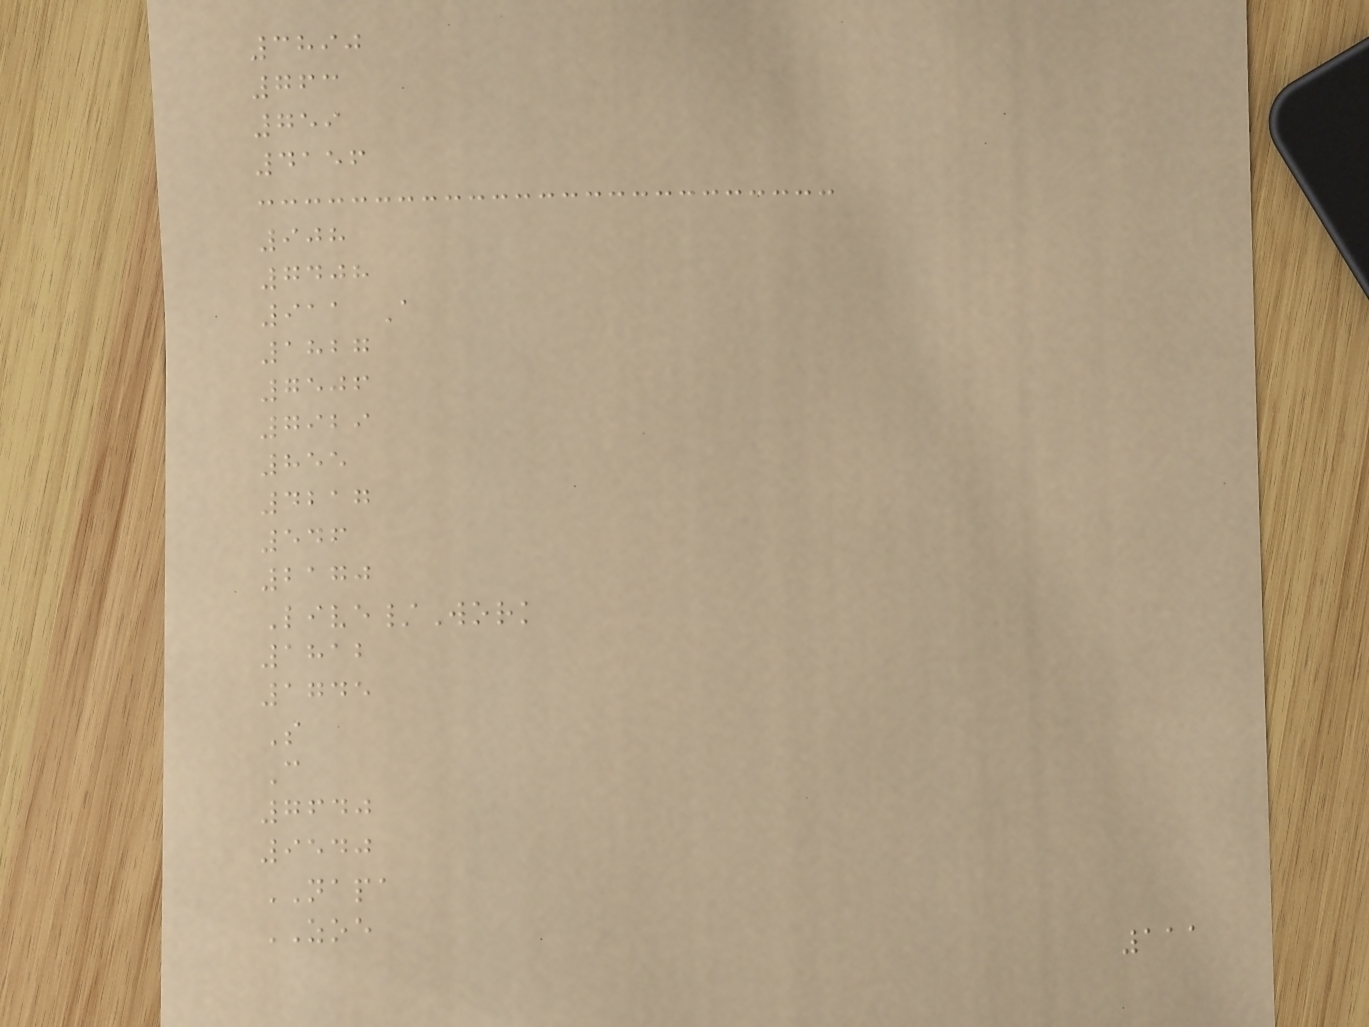3890
763
759
4156
908
7408
911 A
1827
7506
7929
855
4217
546
2170
Live/Work
1812
1745
S
C
7640
9540
NAPA
ZOE
111
